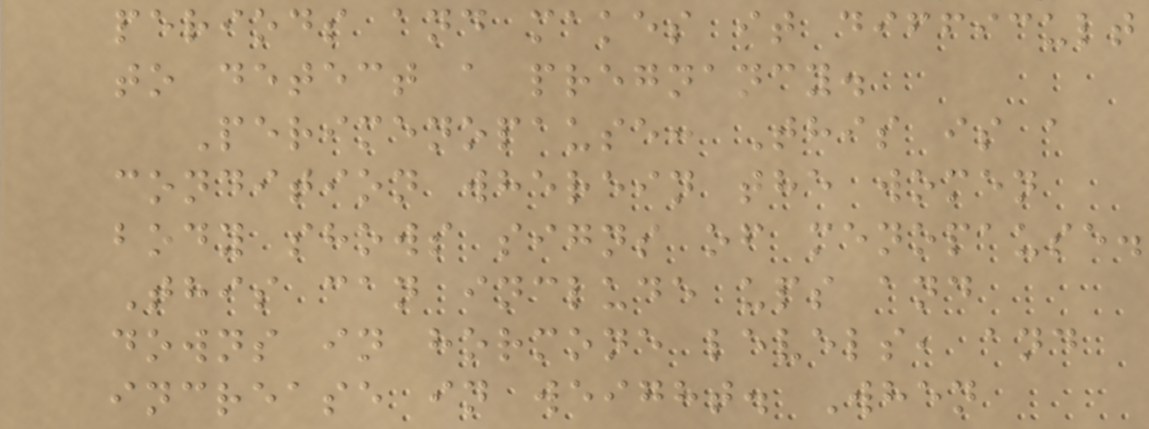periods and makes it difficult
to detect a pregnancy.
Perimenopause: This is a
condition wherein the women
body shows signs of menopause.
This can include ups and
downs in hormone levels, and
increase in weight. When
